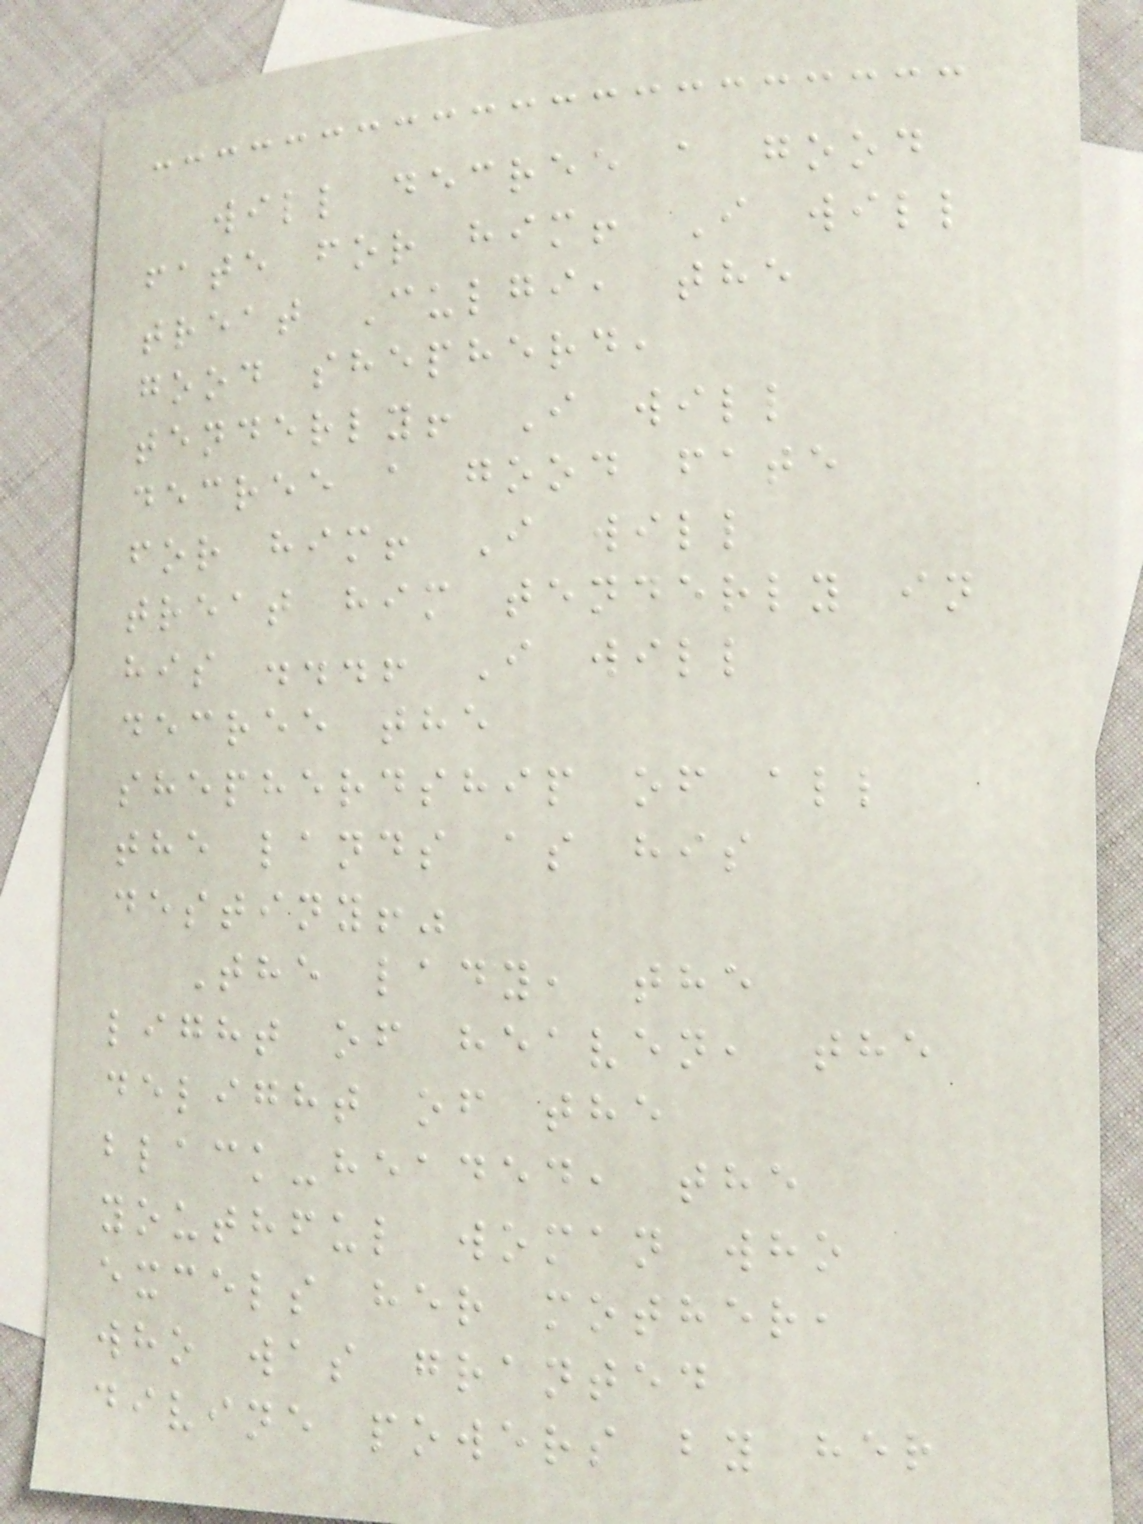will decree a good
fate for him! I will
treat Culgi, the
good shepherd,
tenderly! I will
decree a good fate
for him! I will
treat him tenderly in
his ...! I will
decree the
shepherdship of all
the lands as his
destiny!"
The lady, the
light of heaven, the
delight of the
black-headed, the
youthful woman who
excels her mother,
who was granted
divine powers by her
